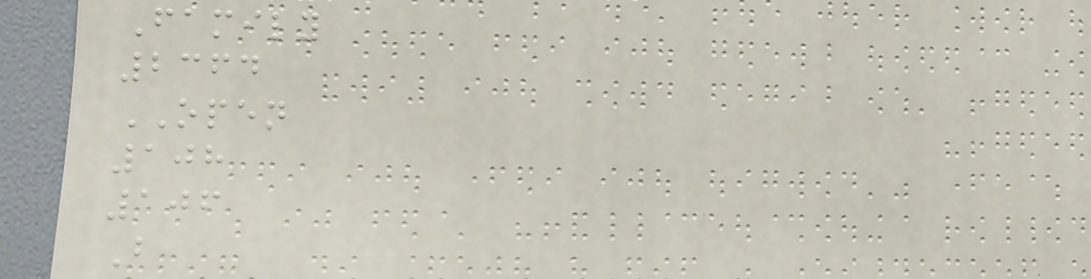Family
2364
OPEN
108
106
B
